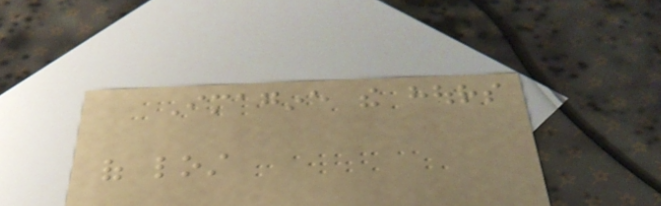Imagine the hours
of lost
